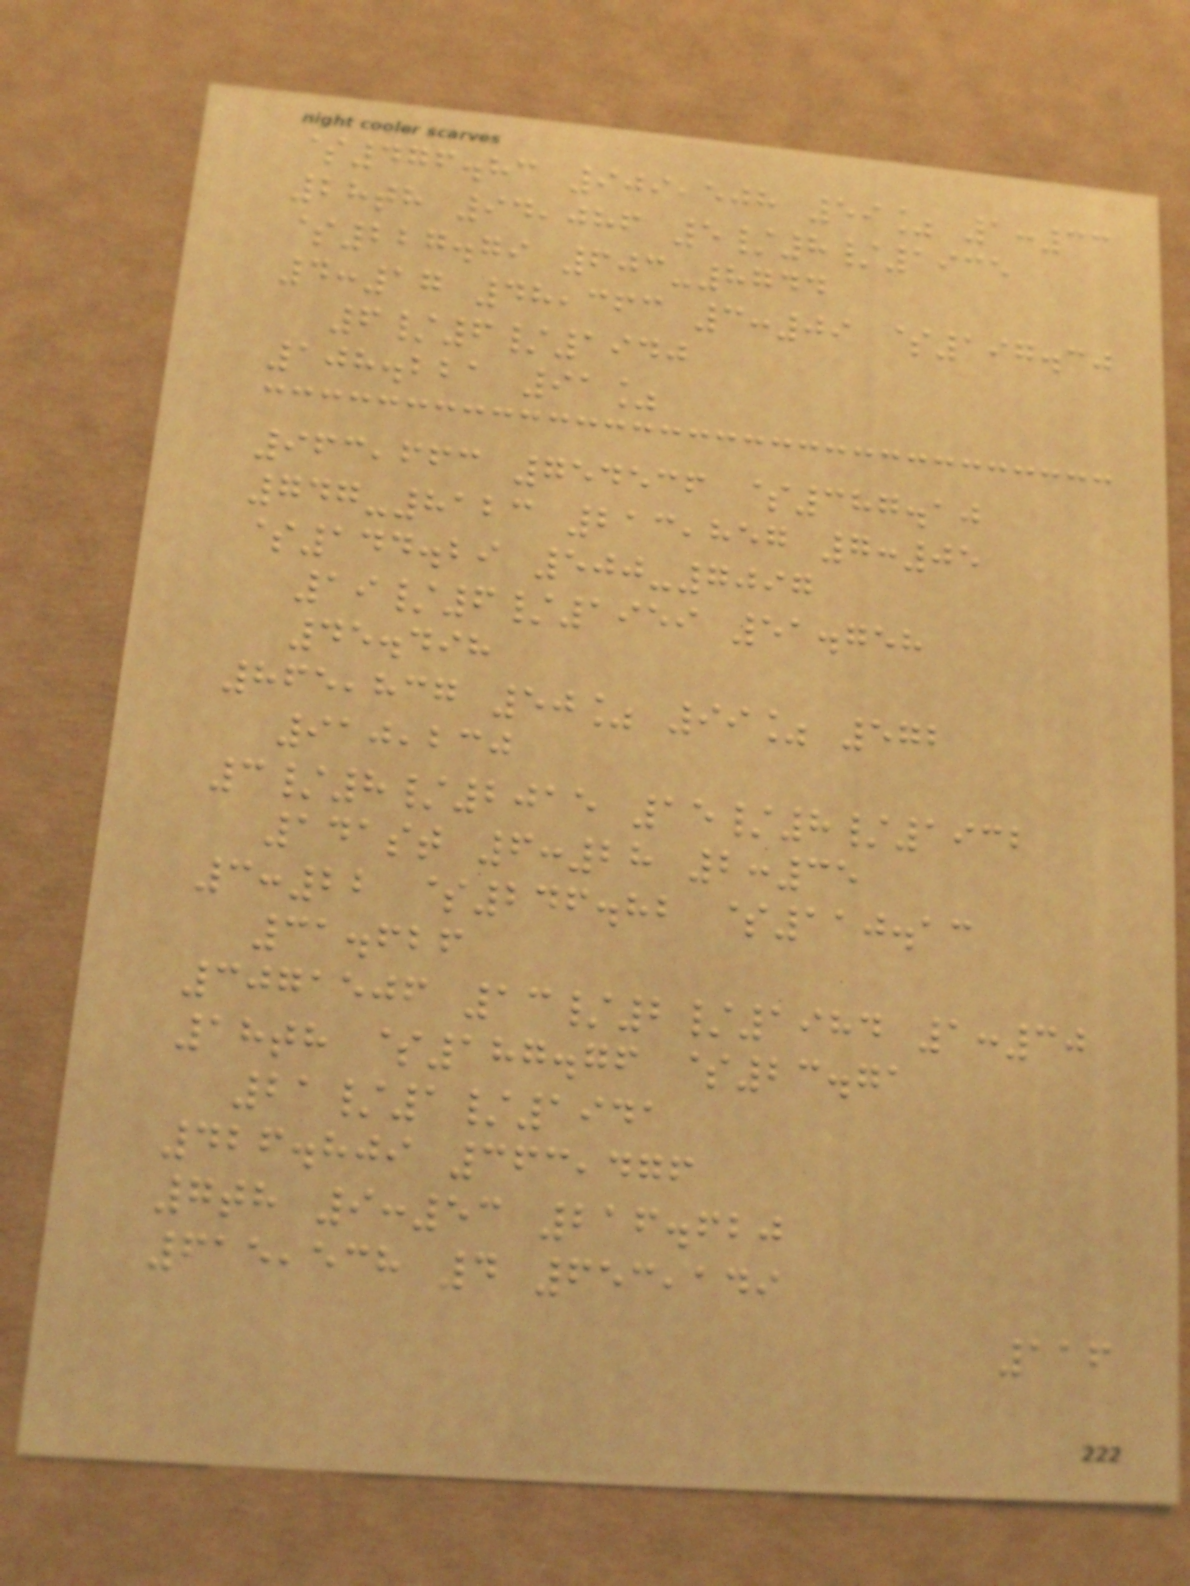$476.83 909,508 59% 1:33
28th 94,086 5/8/1935
$227.79 603-8744
4:17 48,363 3:09 $197.30
6/6/1940
108.221 91%
963,663 754536 $387.10
747-8123 213,857 7:05
$144.29 500-7097
19/6/1959 51.758
45.498
865,837 50% 99% 572
910,230
3/8/2015 15/8/1932
141st 6:28 2:35
3:22 $246.82 $110.13
31.626
3071506 13/2/1984 1:30
18th $187.76 $23.71
21/1/1941
426.809 363,476
7th 9:53 216.620
615,538 4 653,149
116
